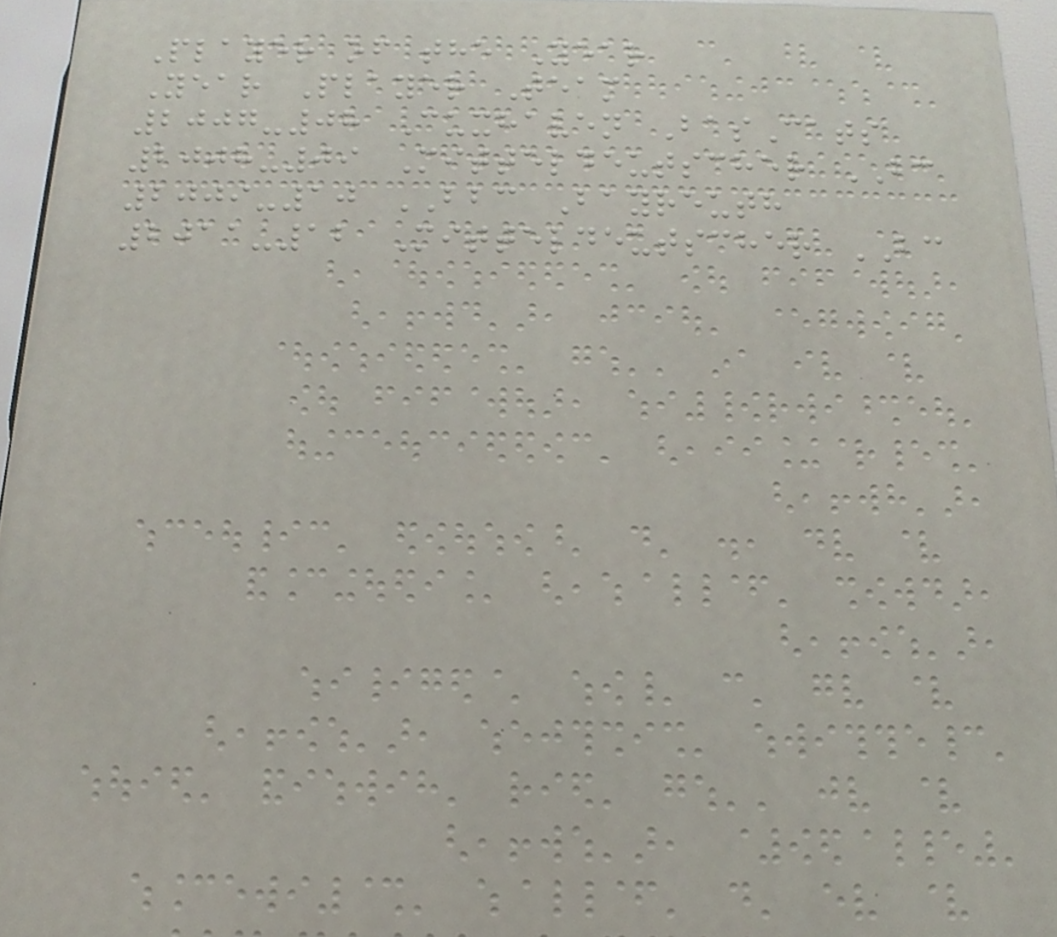Player of the Year
Year Player Team
2007-08 Cuxhaven BasCats
2008-09 Mitteldeutscher BC
2009-10 BBC Bayreuth
2011-12 Mitteldeutscher BC
